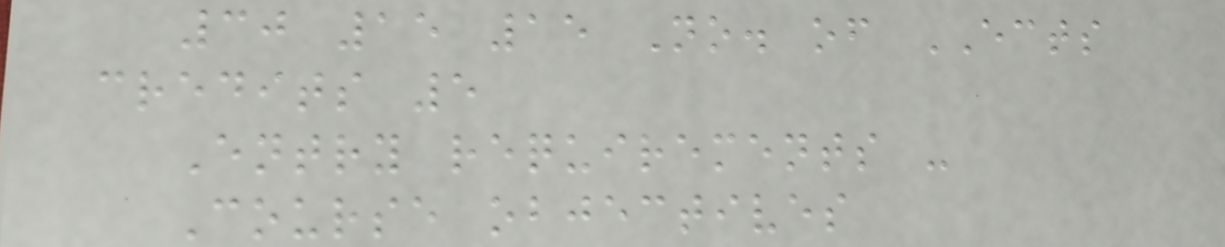30 15 15 No. of ECTS
credits 5
Entry requirements -
Course objectives
